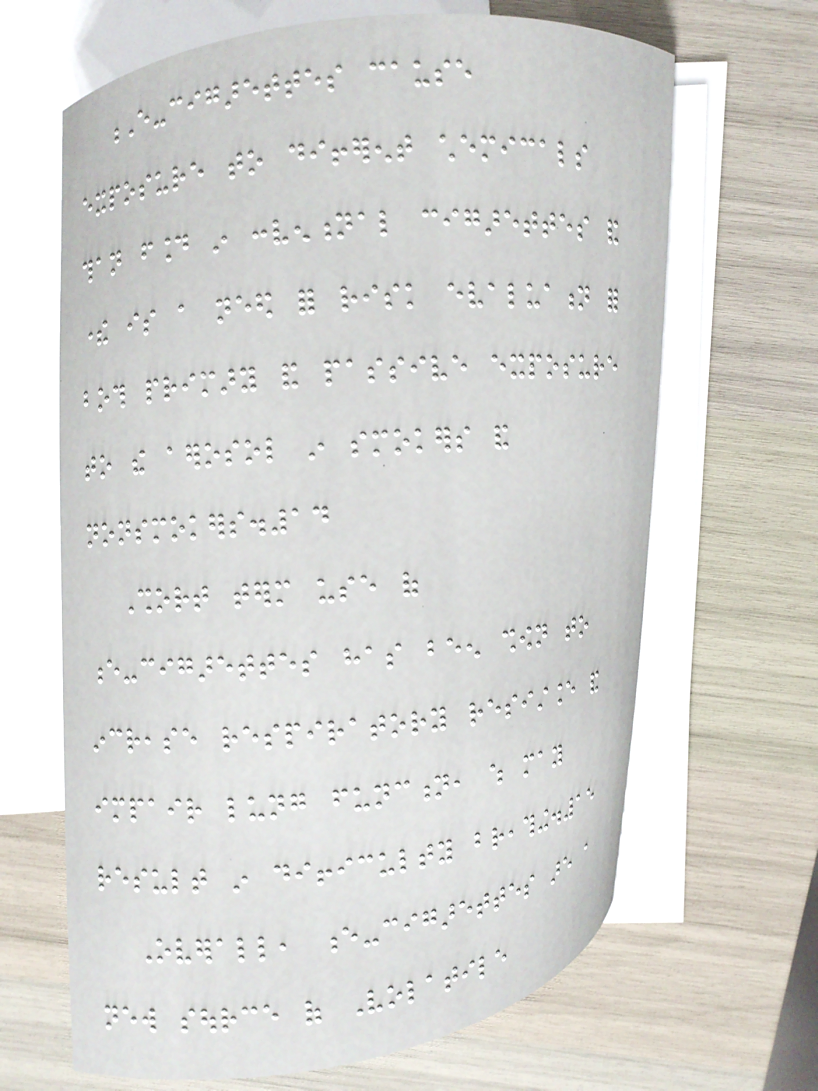E-cigarettes cause
exposure to different chemicals
than found in conventional cigarettes and
there is a need for risk evaluation for
both primary and passive exposure
to the aerosol in smokers and
nonsmokers.14
Short term use of
e-cigarettes has been shown to
increase respiratory resistance and
impair lung function, which may
result in difficulty breathing.15
Overall, e-cigarettes are a
new source of Volatile
